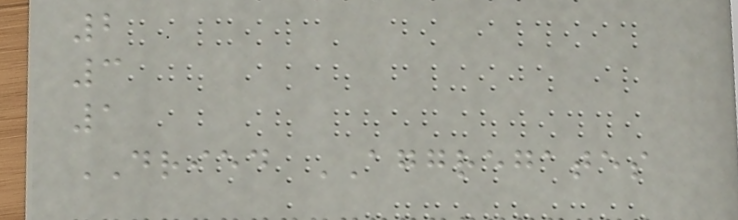2
3
1
DRIED AGGREGATES
